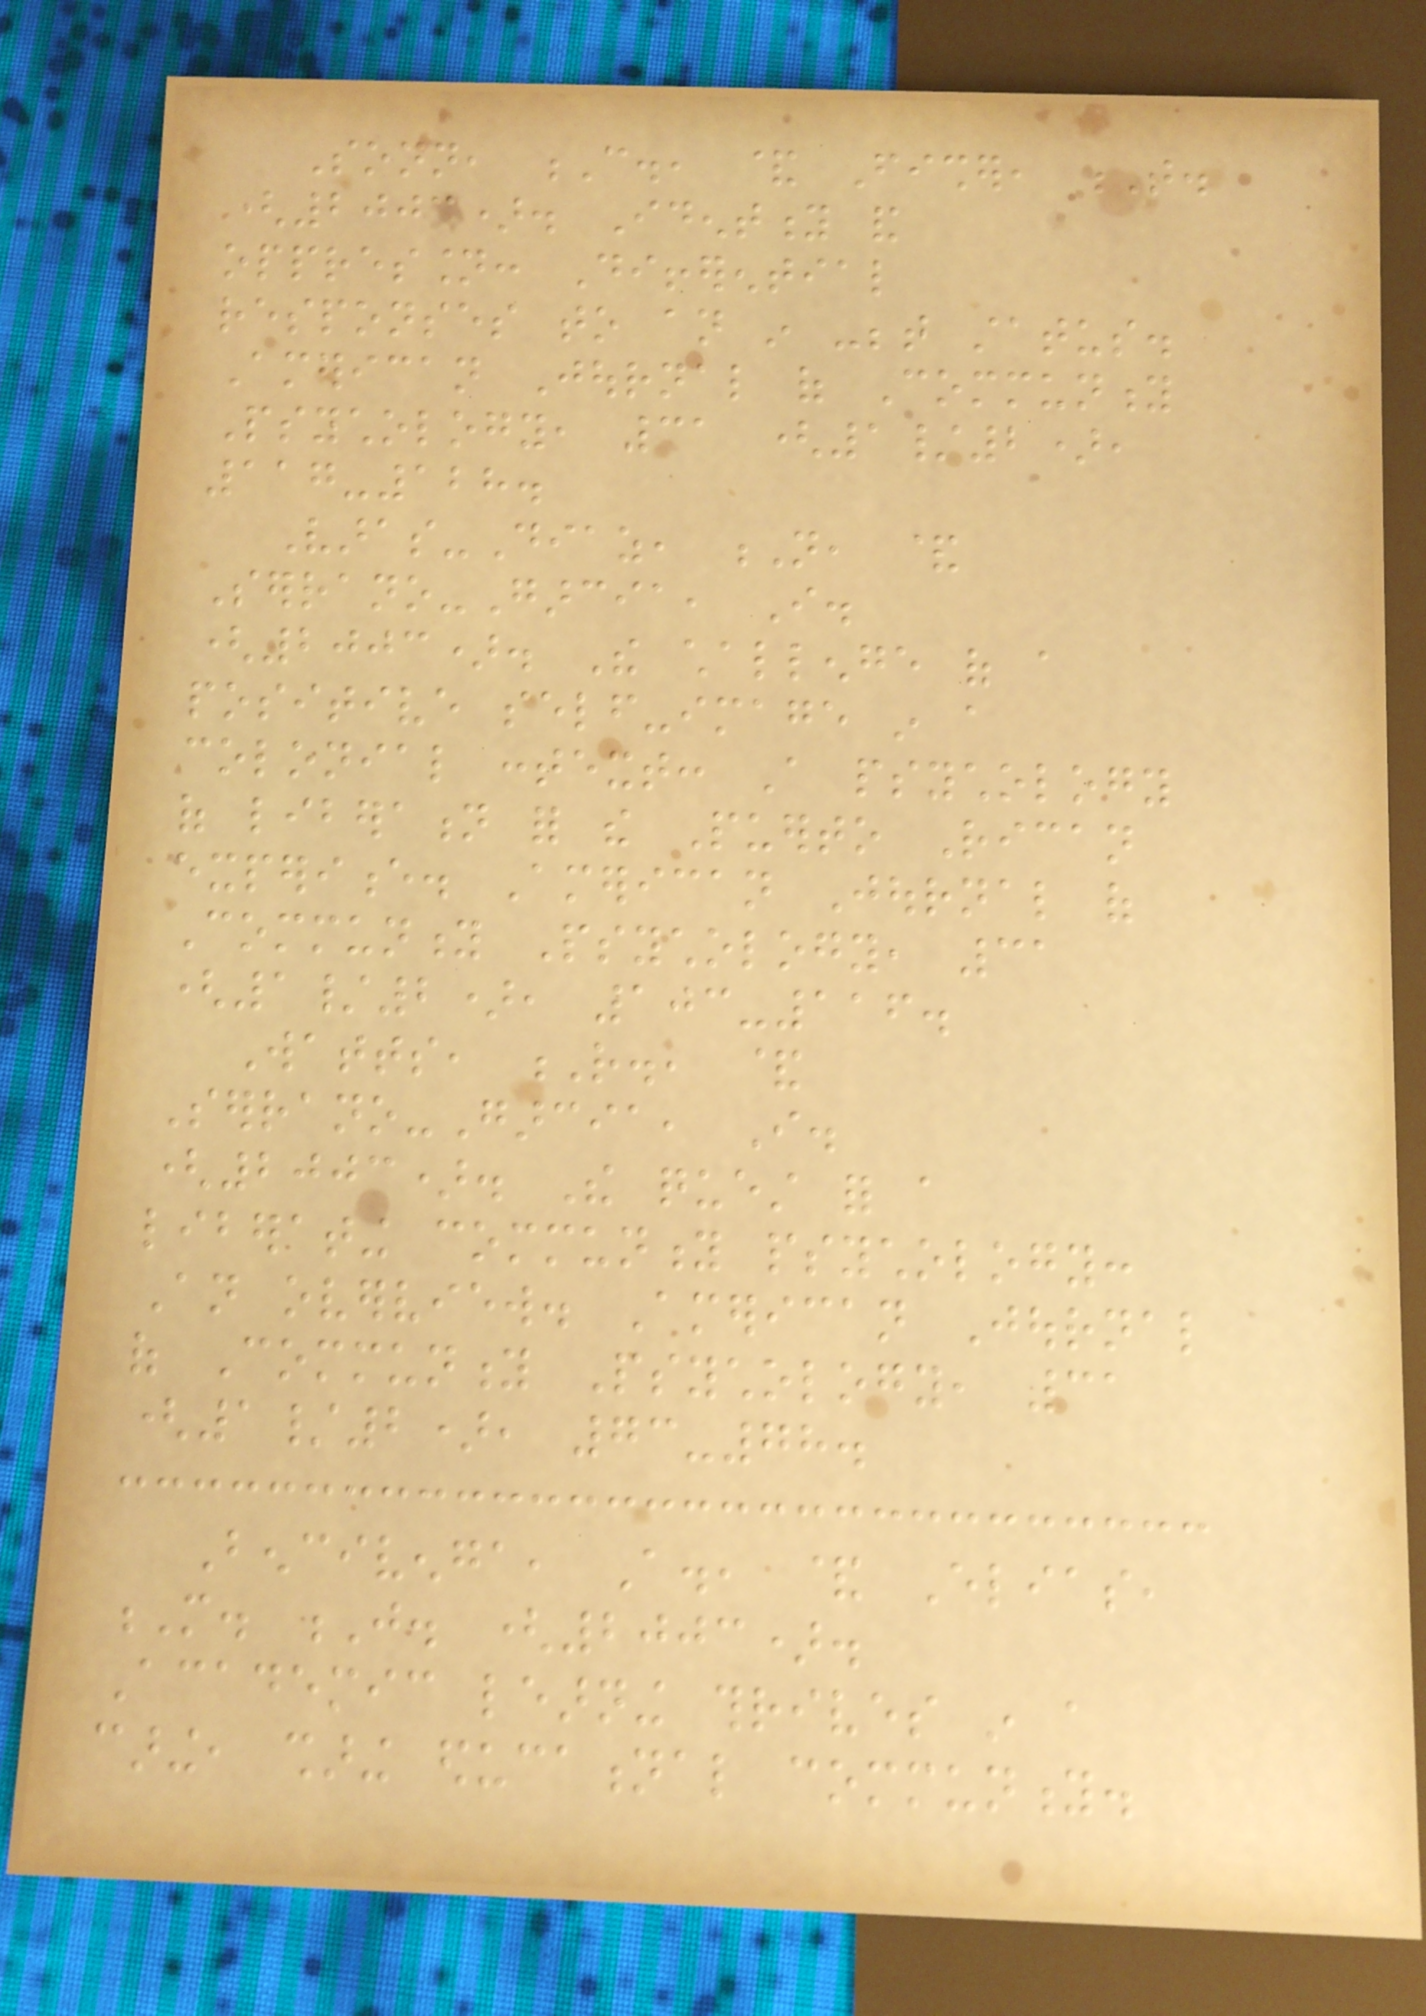Sonn, C., & Fisher, T.
(2003). Identity and
oppression: Differential
responses to an in -between status.
American Journal of Community
Psychology, 31 (1/2),
117-128.
Varas-Diaz, N, &
Serrano-Garcia, I.
(2003). The challenge of a
positive self-image in a
colonial context: A psychology
of liberation for the Puerto Rican
experience. American Journal of
Community Psychology, 31
(1/2), 103-116.
Watts, R., &
Serrano-Garcia, I.
(2003). The quest for a
liberating community psychology:
An overview. American Journal
of Community Psychology, 31
(1/2), 73-78.
Bencivenga, A., & Elias,
M. J. (2003).
Academic learning thrives in a
caring, sharing educational community.
